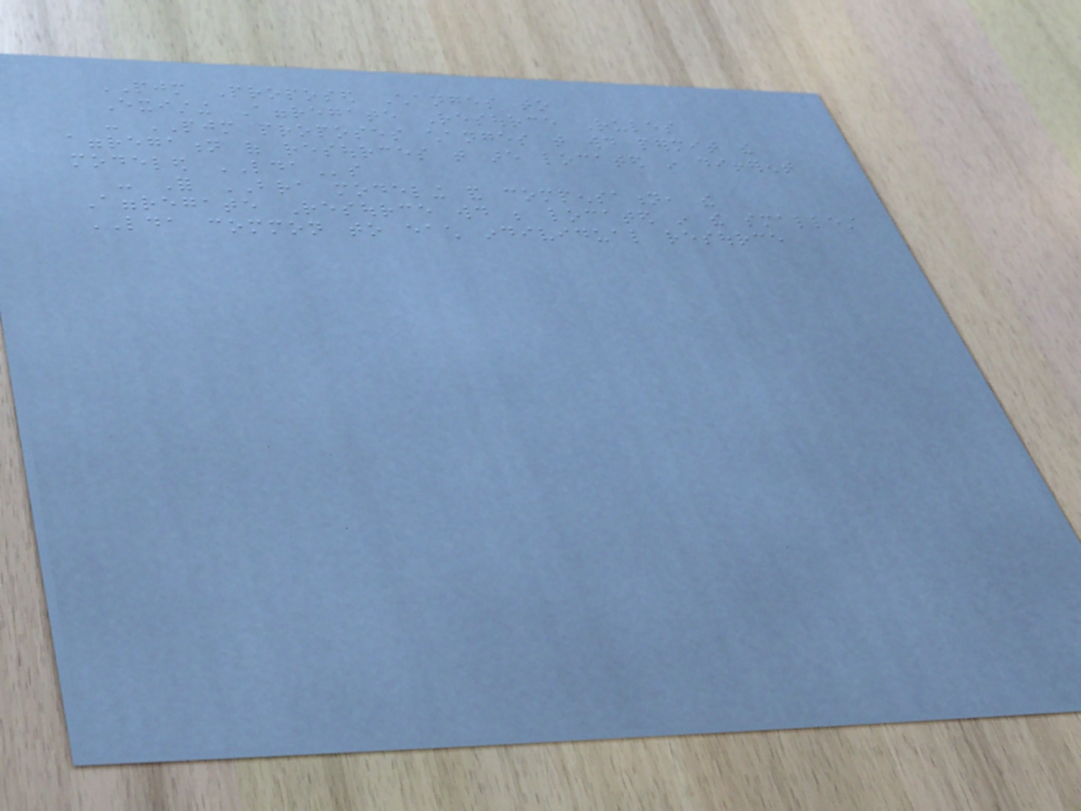PJM Proposed Changes to
Existing Aggregate Resource Rules
- PJM proposes changes that would permit the
aggregation of resources that are located in different
modeled LDAs
- For BRA modeling and compensation, the
Aggregate Resource would be located in the smallest
LDA common to each individual resource
